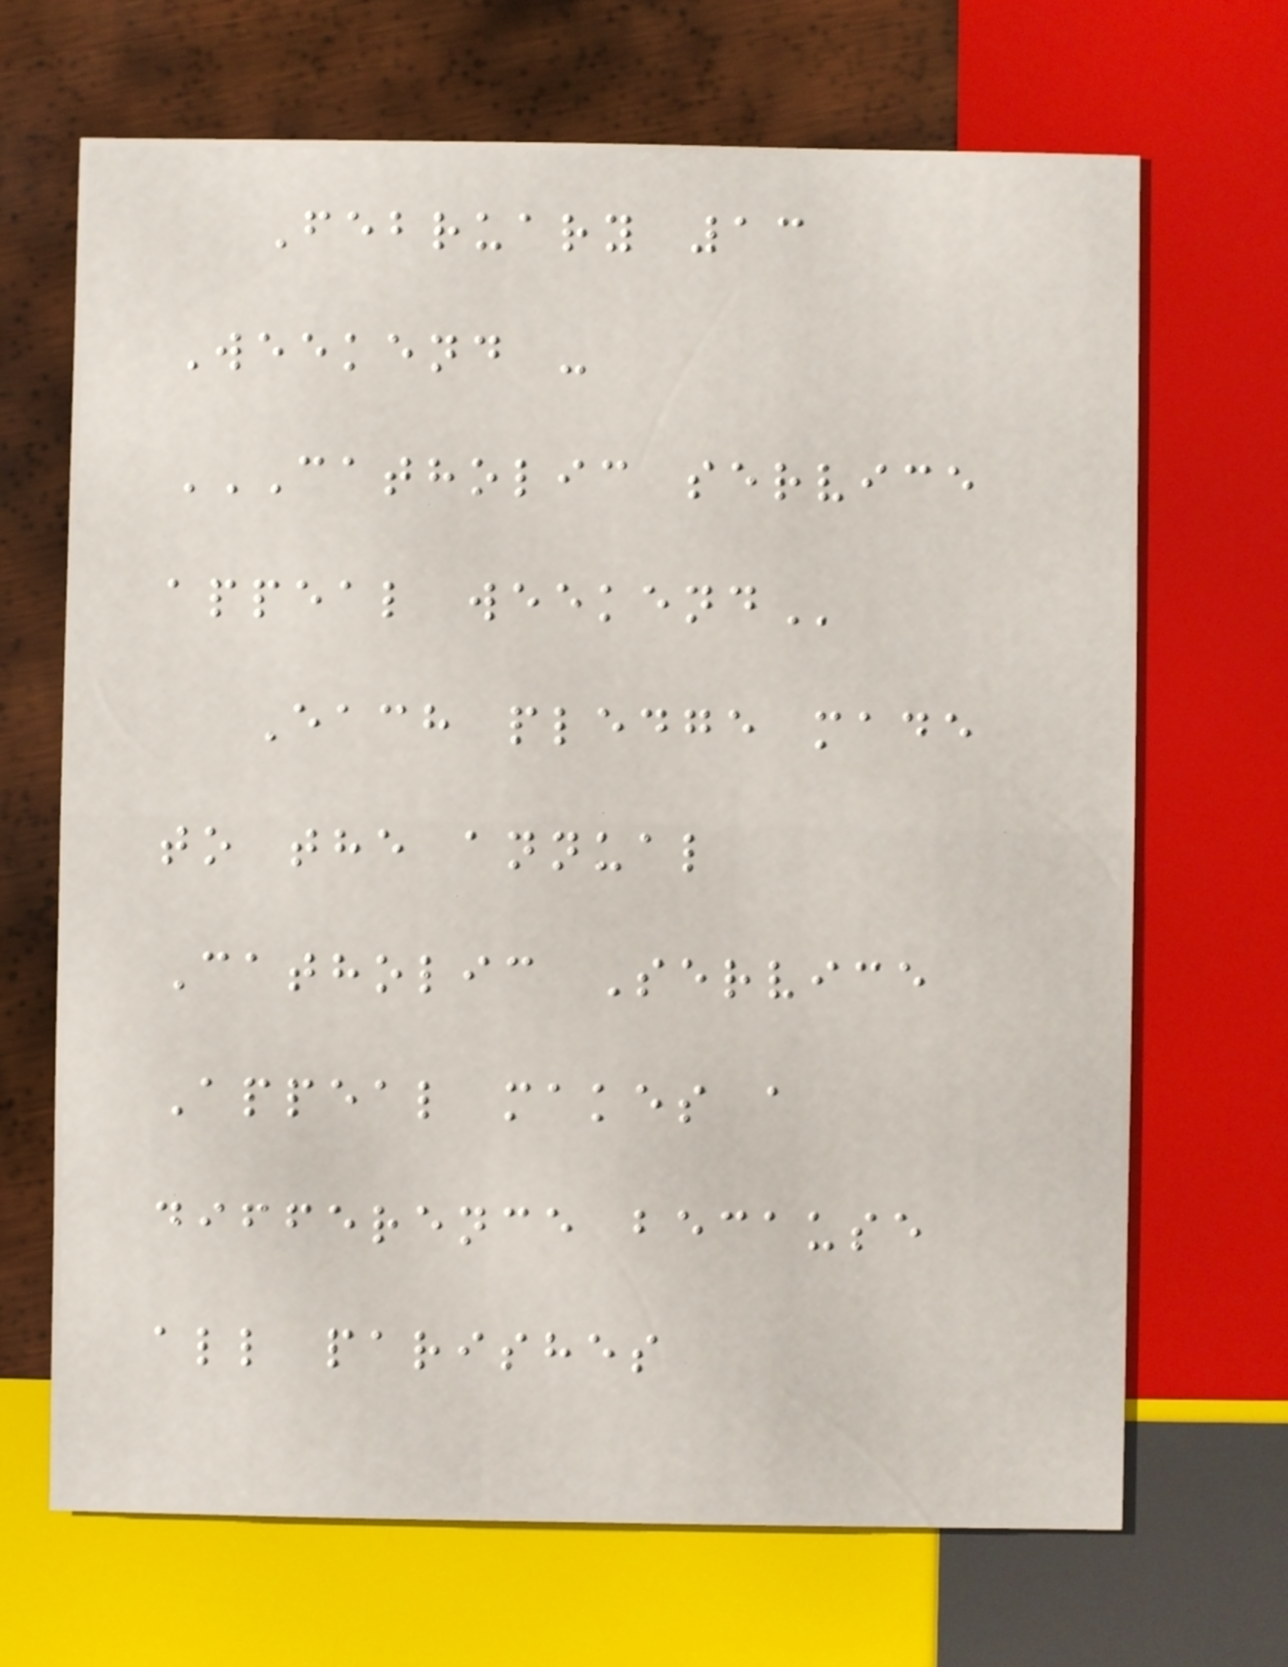February 13
Weekend -
CATHOLIC SERVICE
APPEAL WEEKEND
Each pledge made
to the annual
Catholic Service
Appeal makes a
difference because
all parishes
